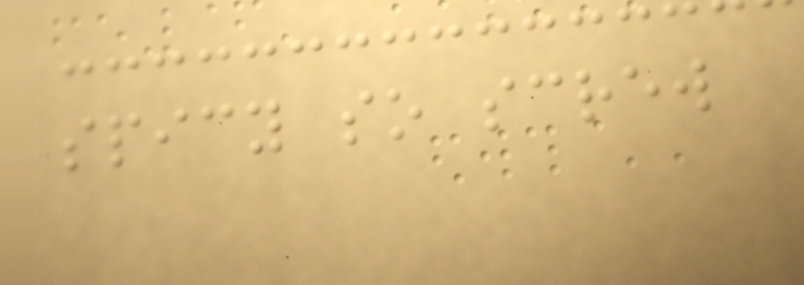spicy so screw
